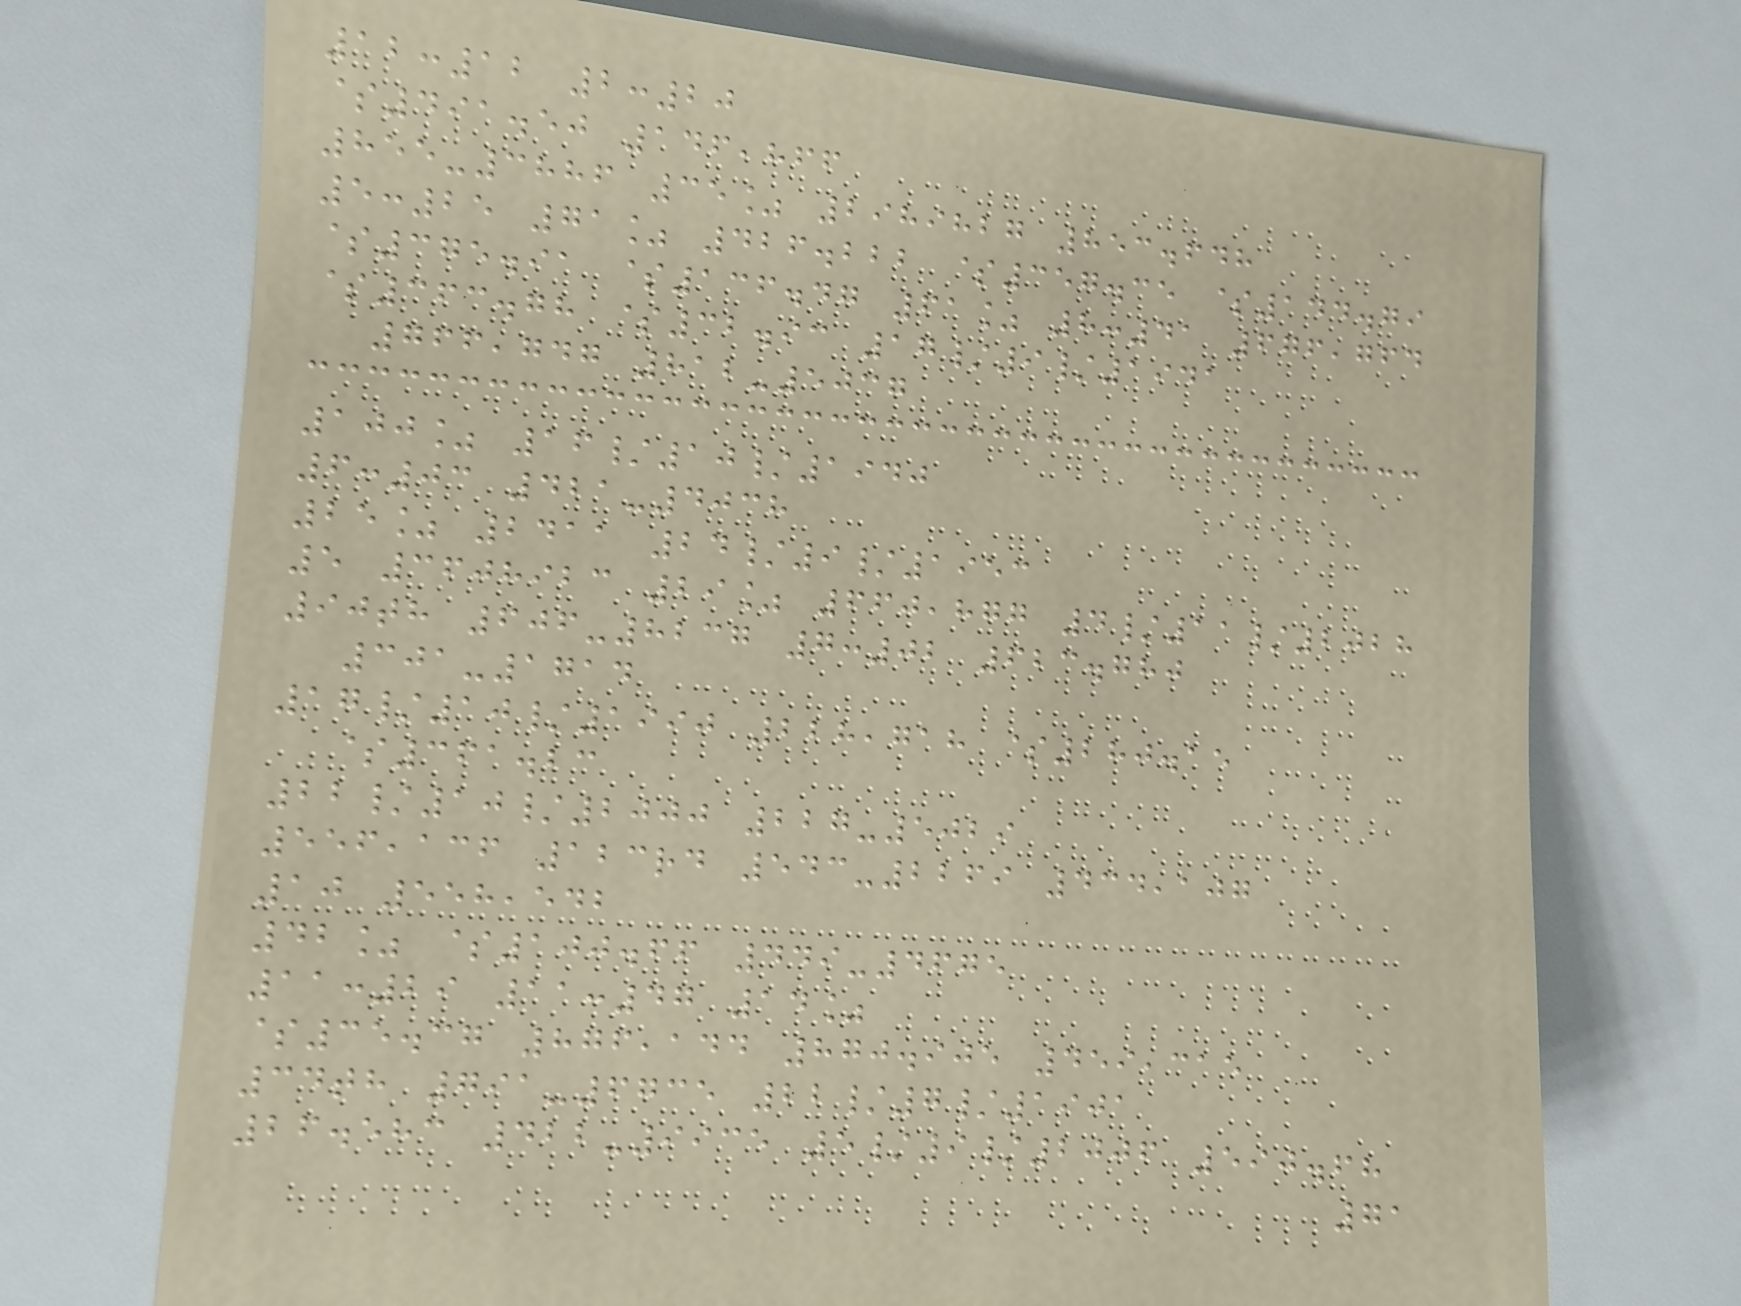12:12 2:20
$491.50 146,866
855-3886 35% 2989827 853.648
5:25 71% 426.222 $357.35 $144.79
$375.91 $136.47 61% 8:41 676,764
$363.78 $32.93 17/9/1941
766,747 812-5037
100% 16/10/1940
6:03 421-4038
25% 2411 24/9/1953
5 3608923 29% 660,877 4/11/2028
90th 606-8237 7:02 623.780
301-1714
17/10/1990 228,718 $280.15
$361.23
22/10/2000 227-5029
556,136 123rd 543-2269 434,107
10 558,542
42% $100.66 449-4675
11:29 11:47 14%
$35.37 876,144 870.905 459,315
34th 791-6735 22/7/1901
26.583 422-9935 5/9/2006 590.68
71
